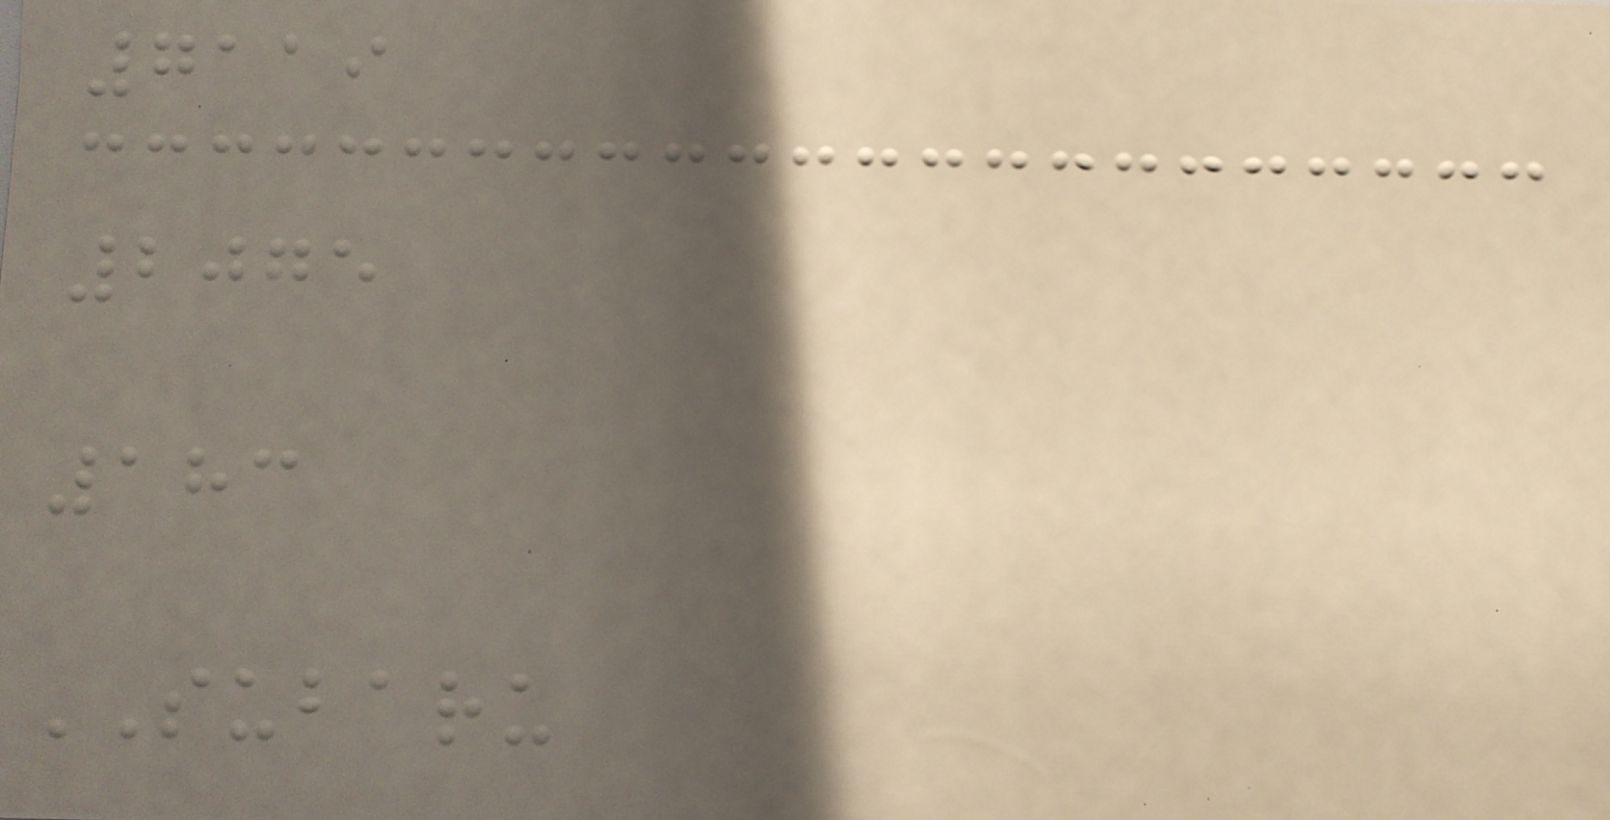7119
2075
183
SUBARU
